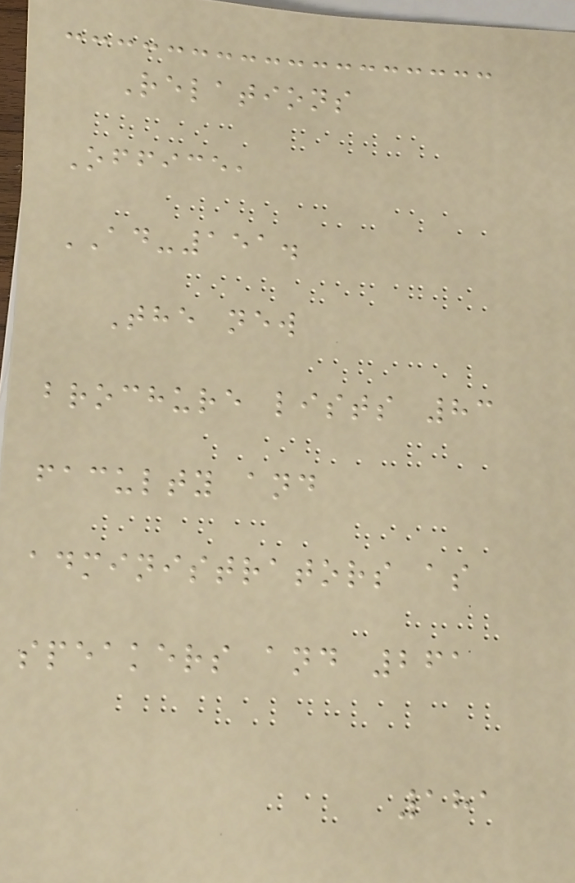Relations
Office,
AD-151.
The new
brochure lists 83
faculty and
administrators as
speakers and 261
181
